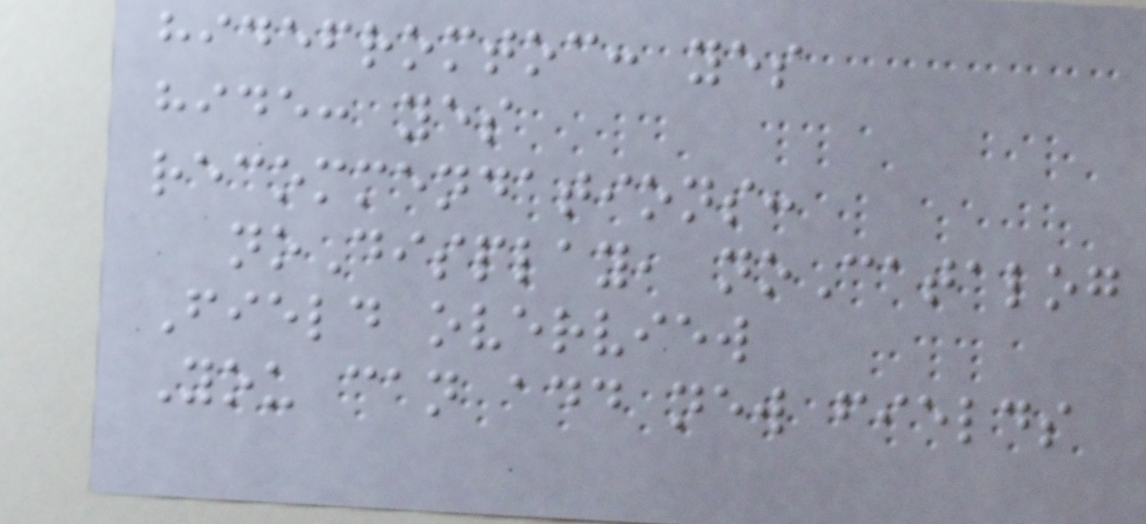hidefromtoc: yes
hide: yes
recommendations:
noDisplay, noCatalog
Field overview
You can add new fields
